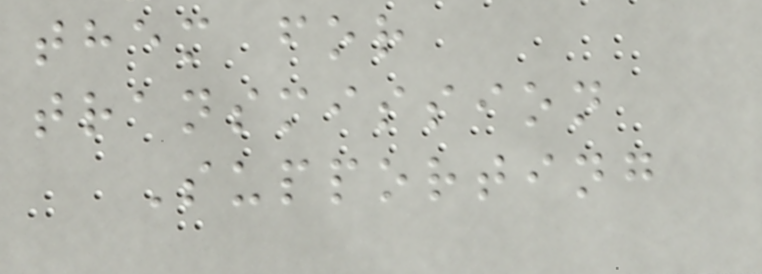them for
transmission
Supporting
